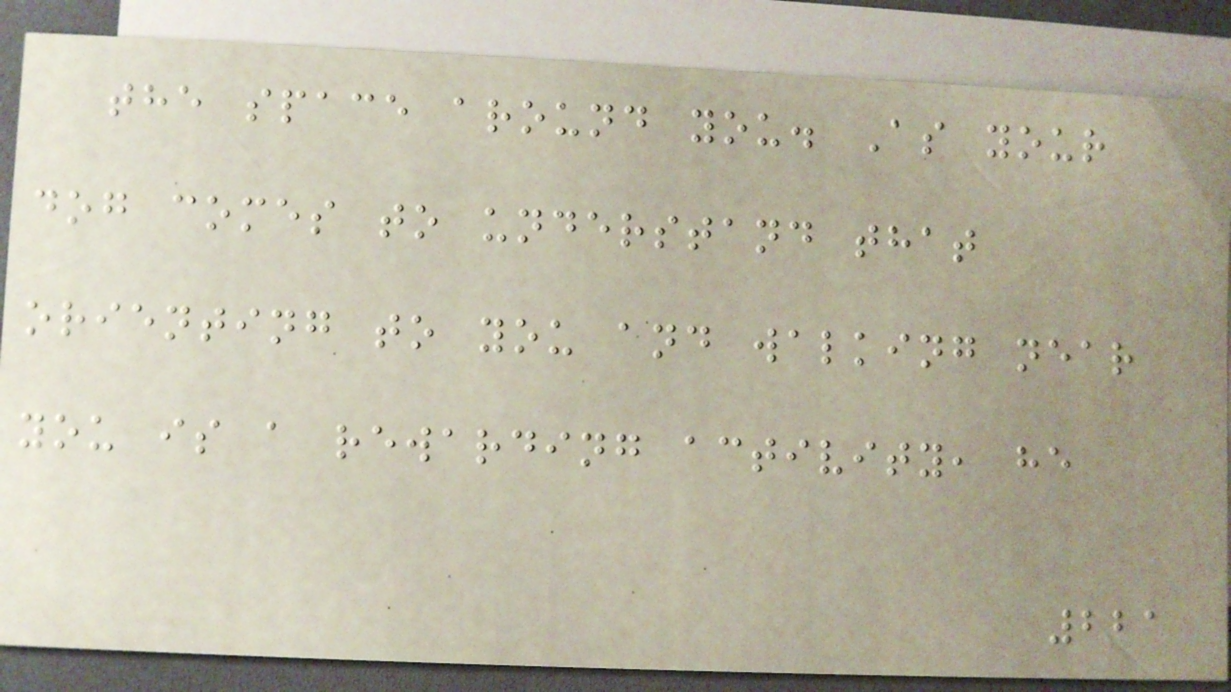the space around you. As your
dog comes to understand that
orienting to you and walking near
you is a rewarding activity, he
221
